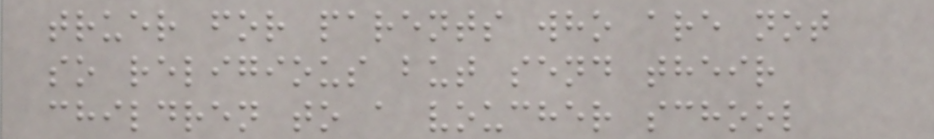truer for parents who are not
so religious but send their
children to a voucher school
